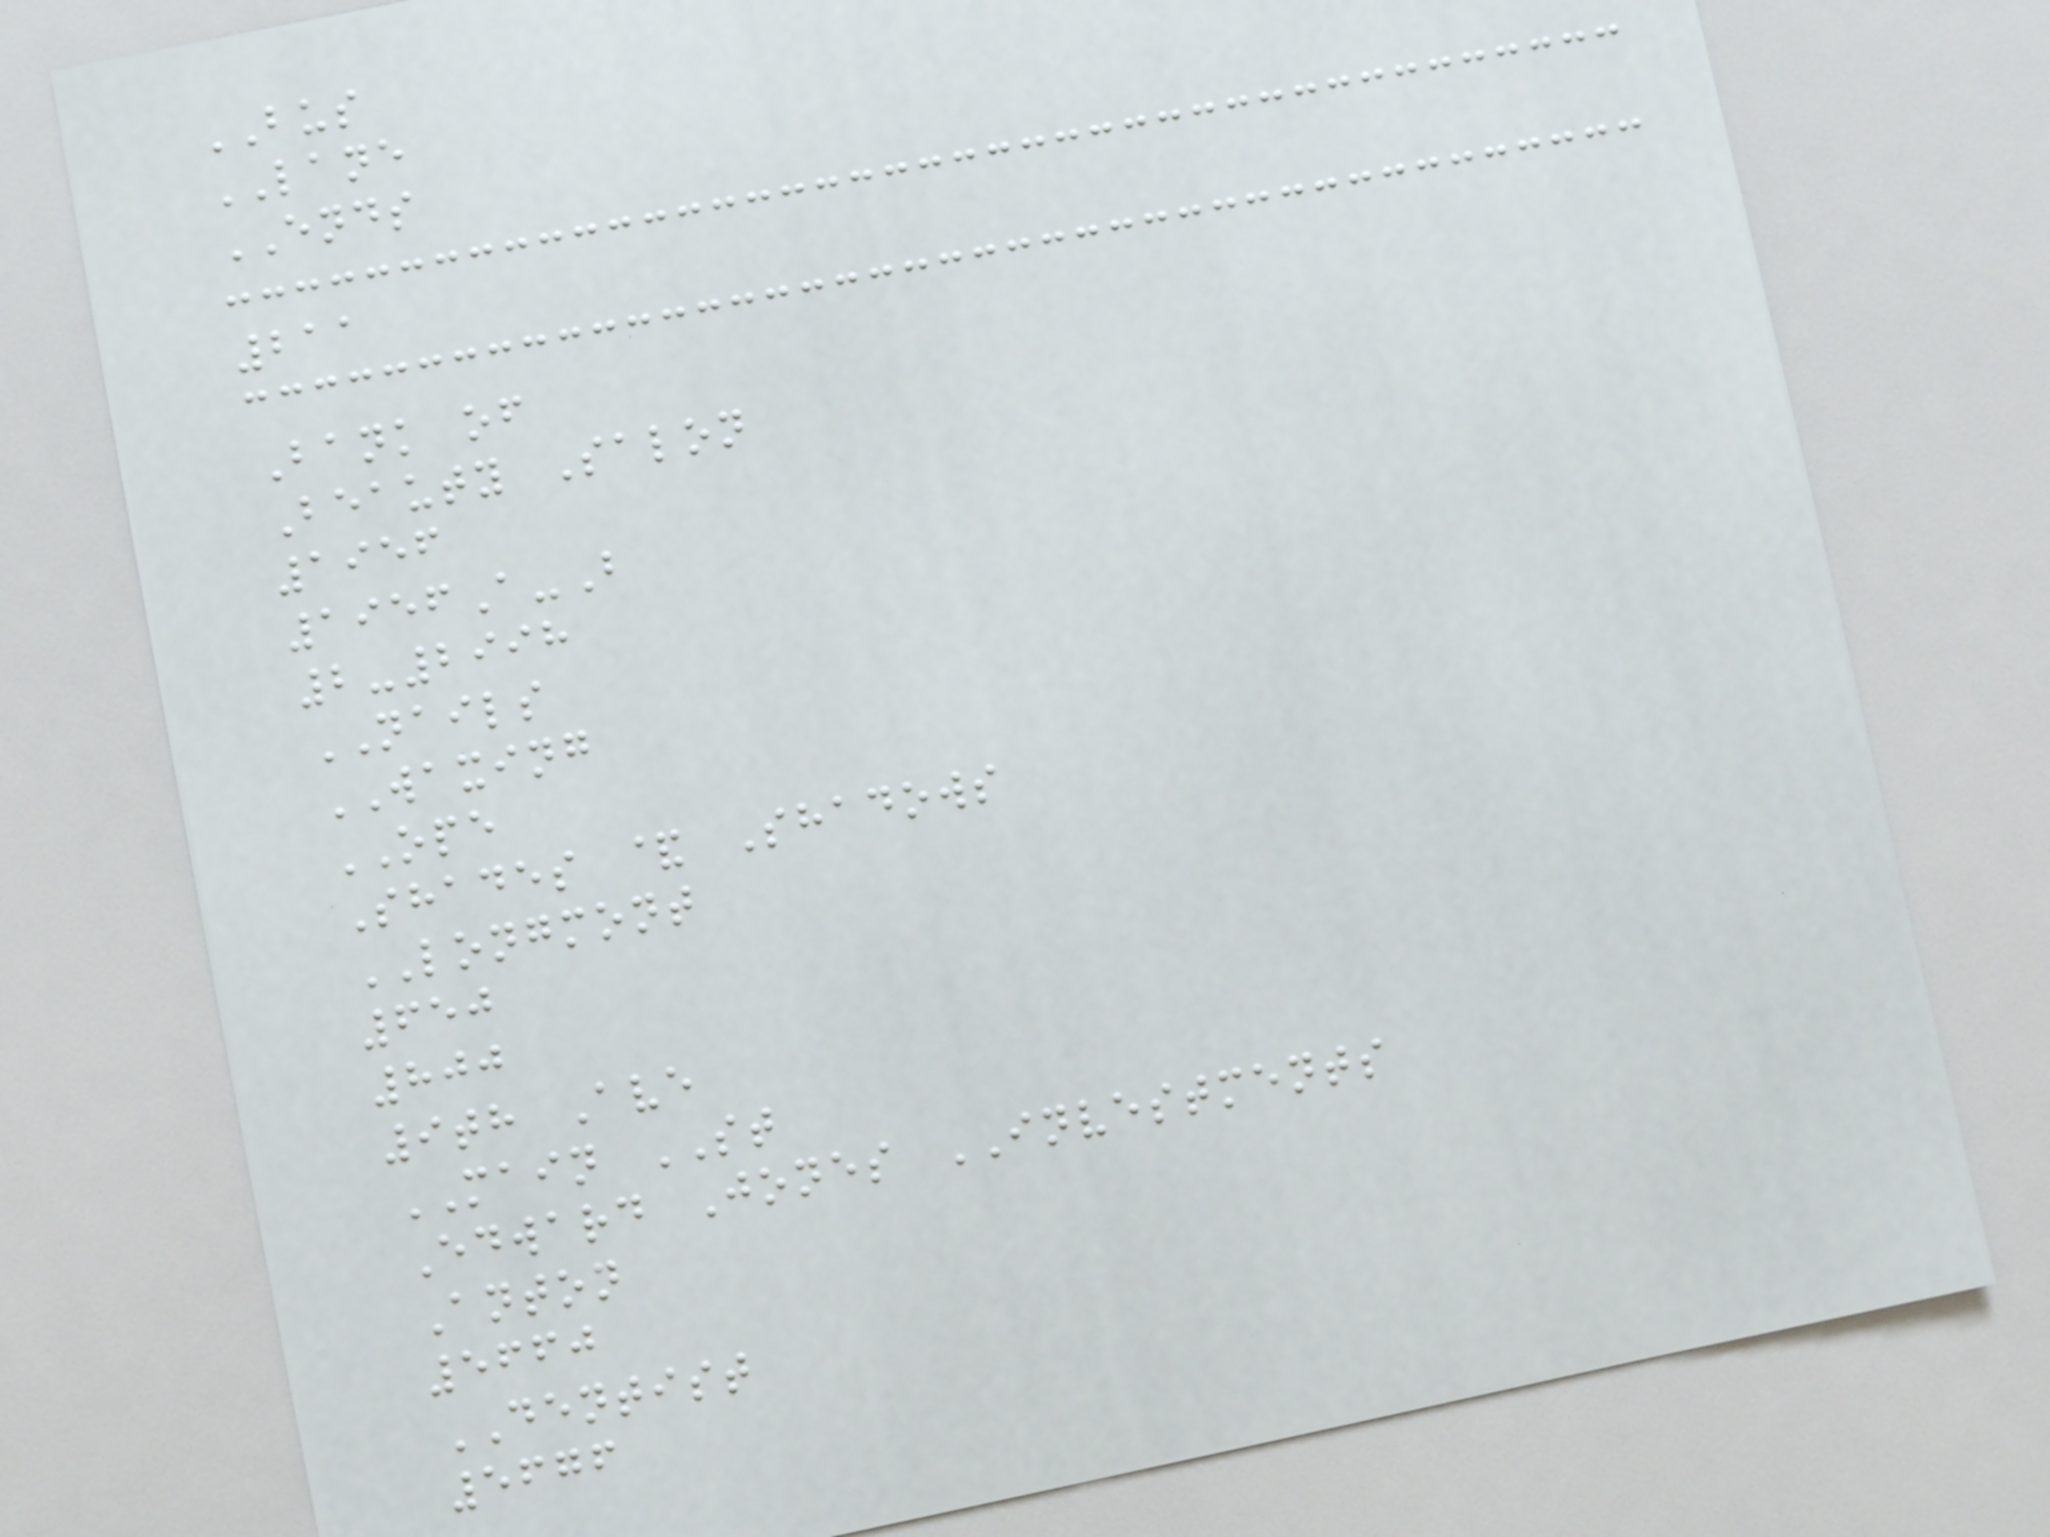BUS
LANE
ENDS
211
Bank of
Beauty Salon
1956
1956A-B
2-2998
NAILS
WAXING
OPE
Shades & Shadows
LONGMONT
650
800
9th Ave
MAIN ST
Edward Jones INVESTMENTS
Anton
5660
DENTIST
5676
